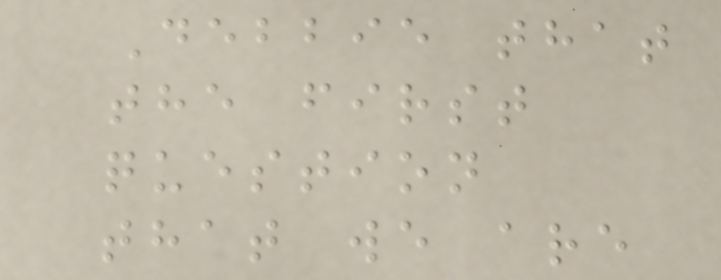Debbie that
the first
question
that we are
